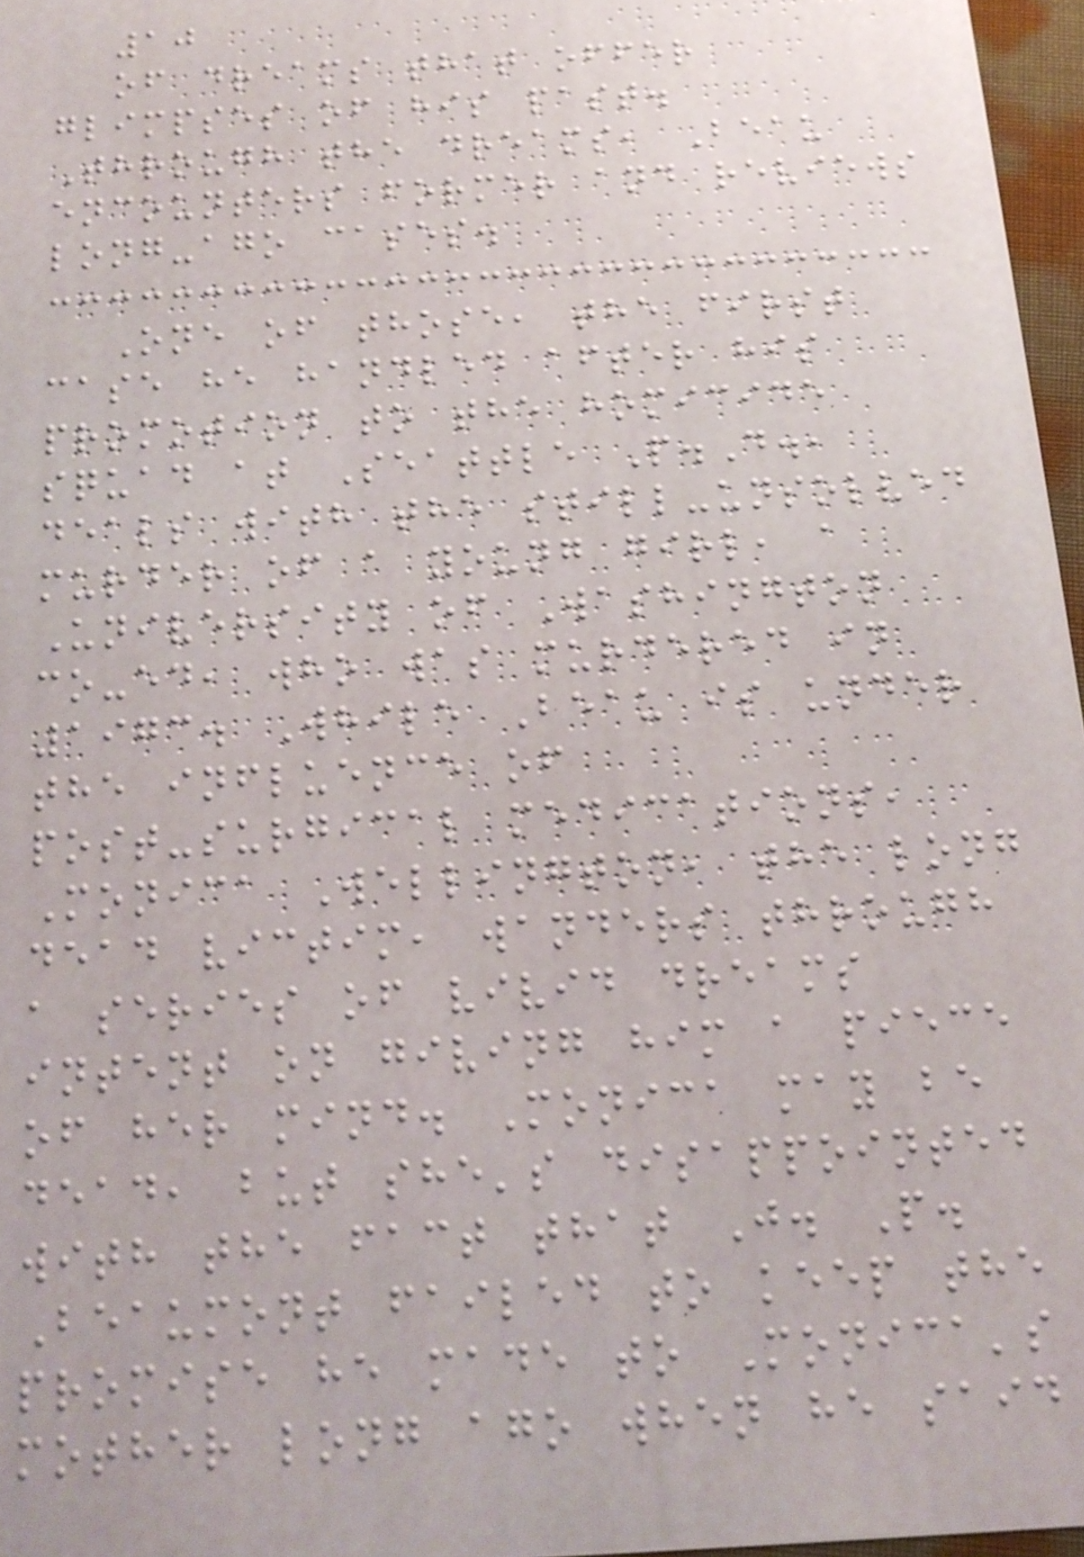10
of dreams that offer
glimpses of his past.
Through the dreams, Beau
encounters former and reviews
long-ago cases.
One of those, the first
case he handled after his
promotion to the homicide
squad at Seattle P.D.,
deals with the still-unsolved
murder of a young girl, a
University of Washington
co-ed, who was murdered in
1973. While Beau is under
the influence of
post-surgical medications,
Monica Wellington, the long
dead victim, wanders through
a series of vivid dreams
intent on giving him a piece
of her mind. Monica may be
dead, but she's disappointed
with the fact that J. P.
Beaumont failed to keep the
promise he made to Monica's
mother long ago when he said
